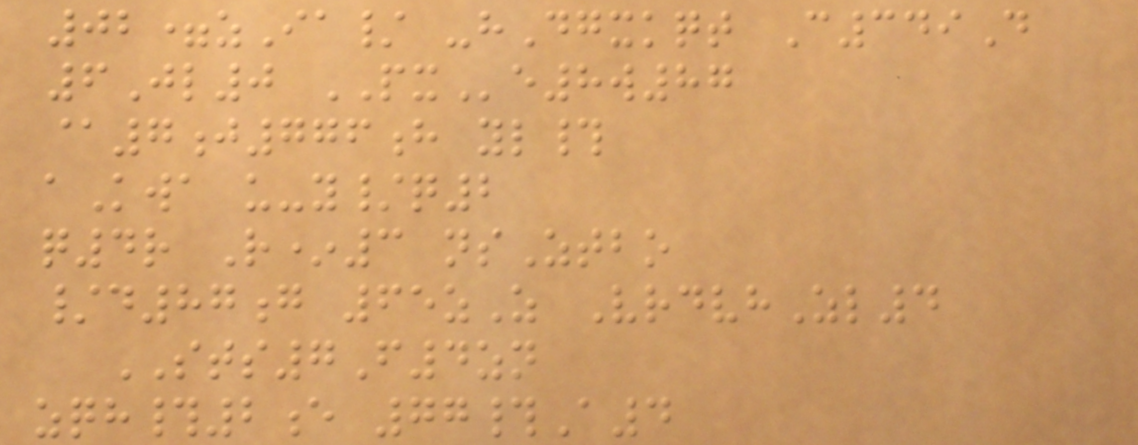02=zIa/ -hDgxkqt C349D
6Jl0 PXe8w87
@7j776h yl#
aKwa u-y/q2
q4r R*3 nsZtbo
/d87g 65zZ VrdvhZl4
STS7F4zn
zqh#2e 77#A4
